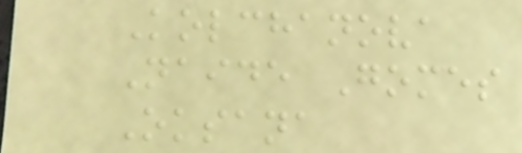Kolchanova
Naide Gomes
Oksana
